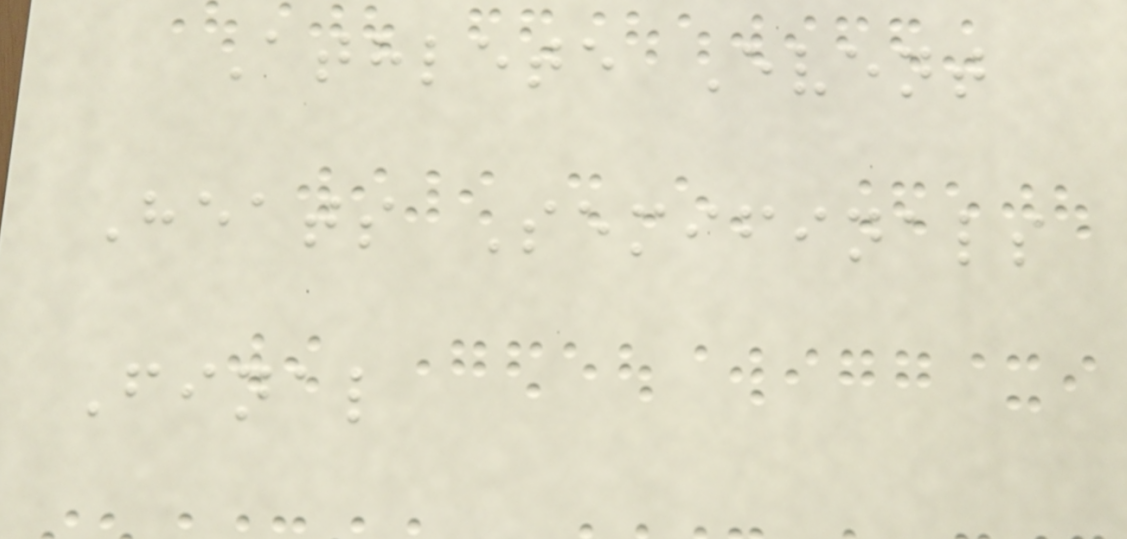Athlete Event
Heats Semifinals
Final
